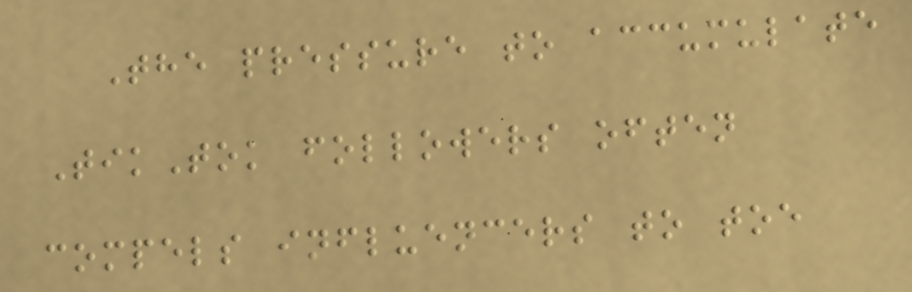The pressure to accumulate
TikTok followers often
compels influencers to toe
